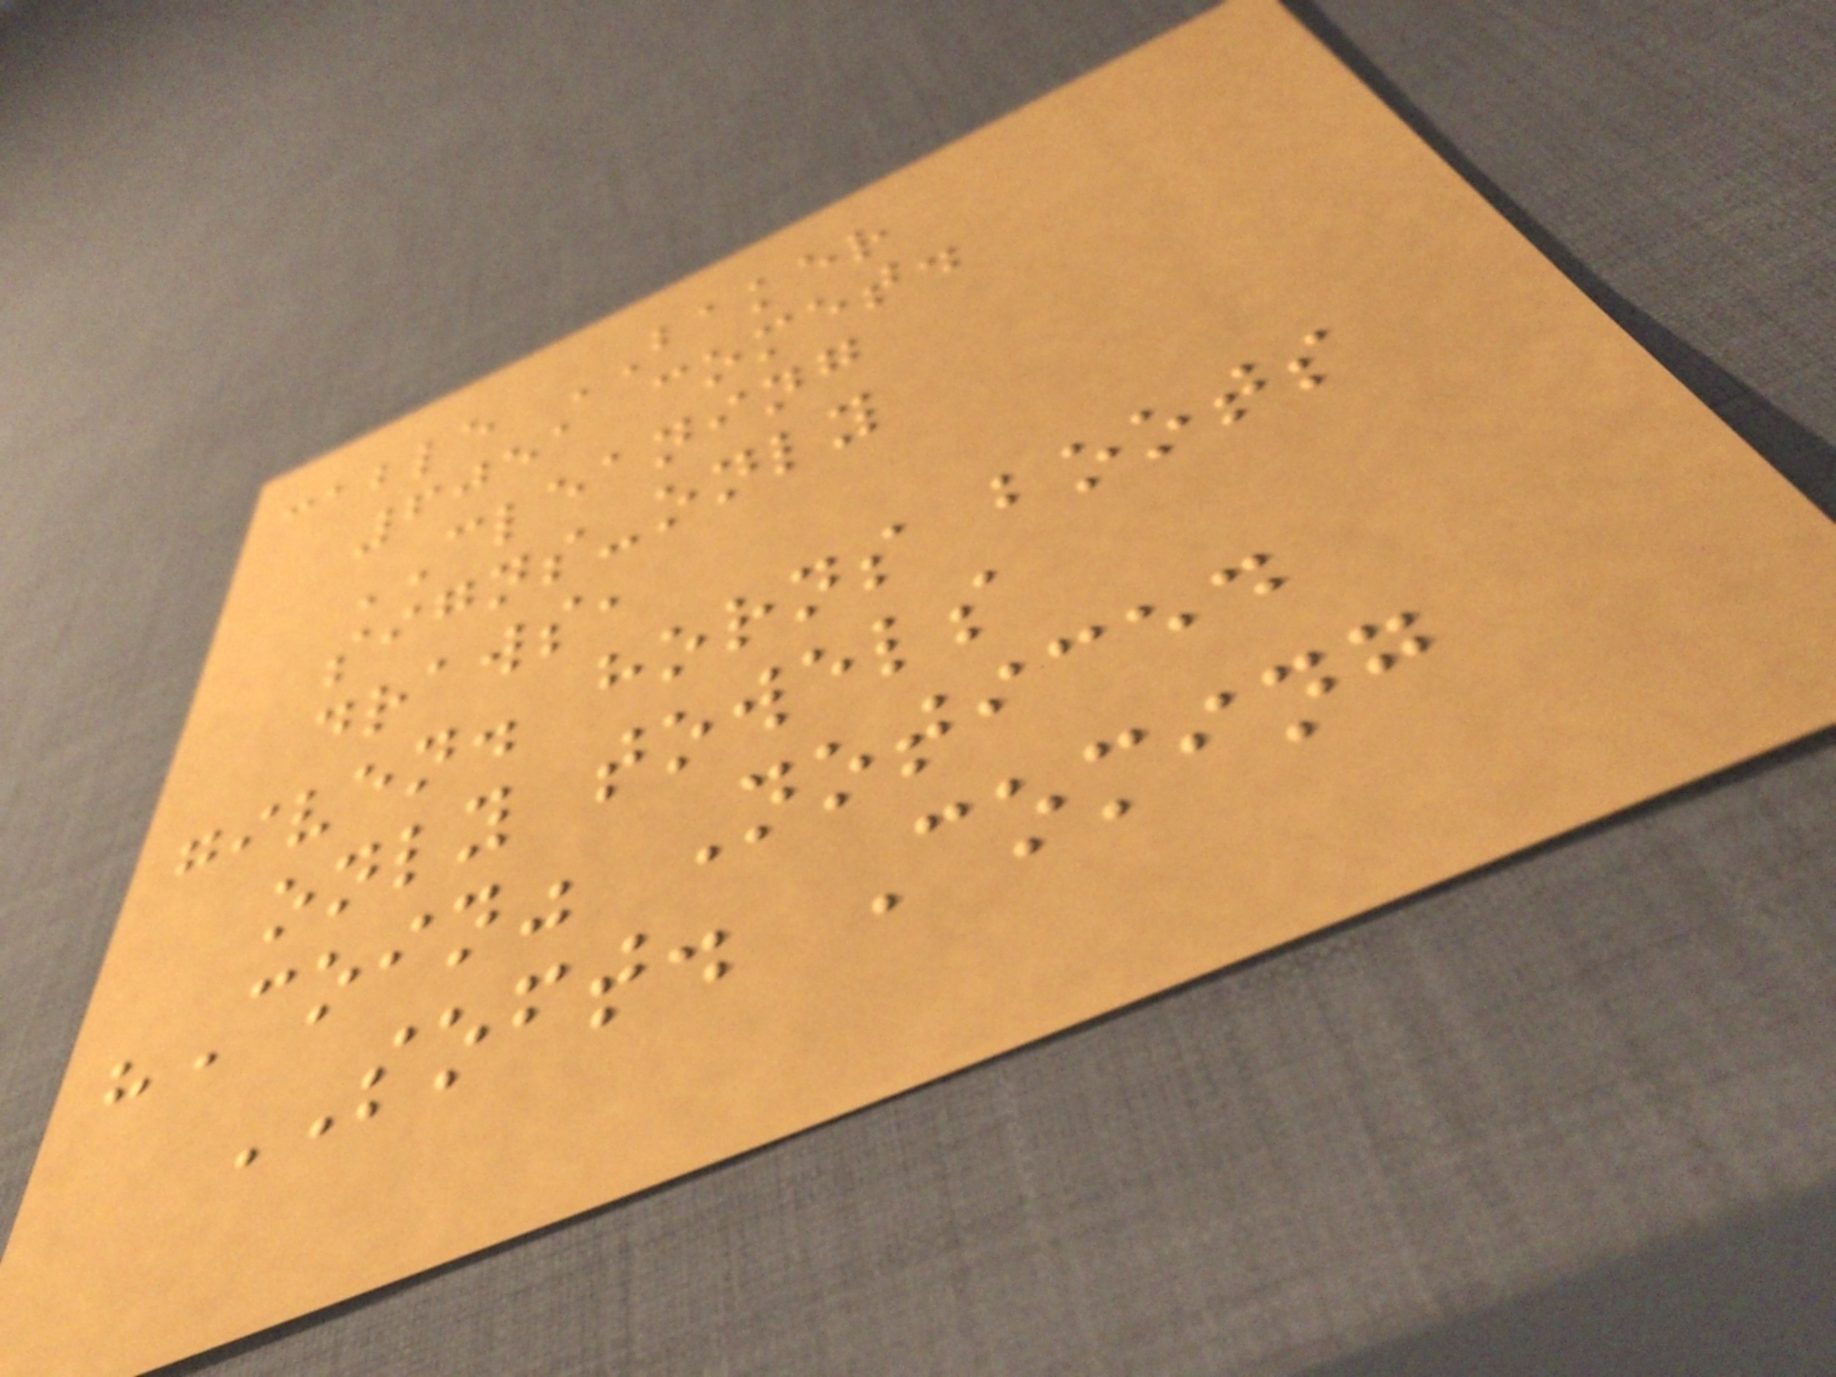cable BAKER
6051 comet.
CLEANING
signs-only
draws,
given. horns boots
only towels
"Coin" Noticed
SOFT. Coming
